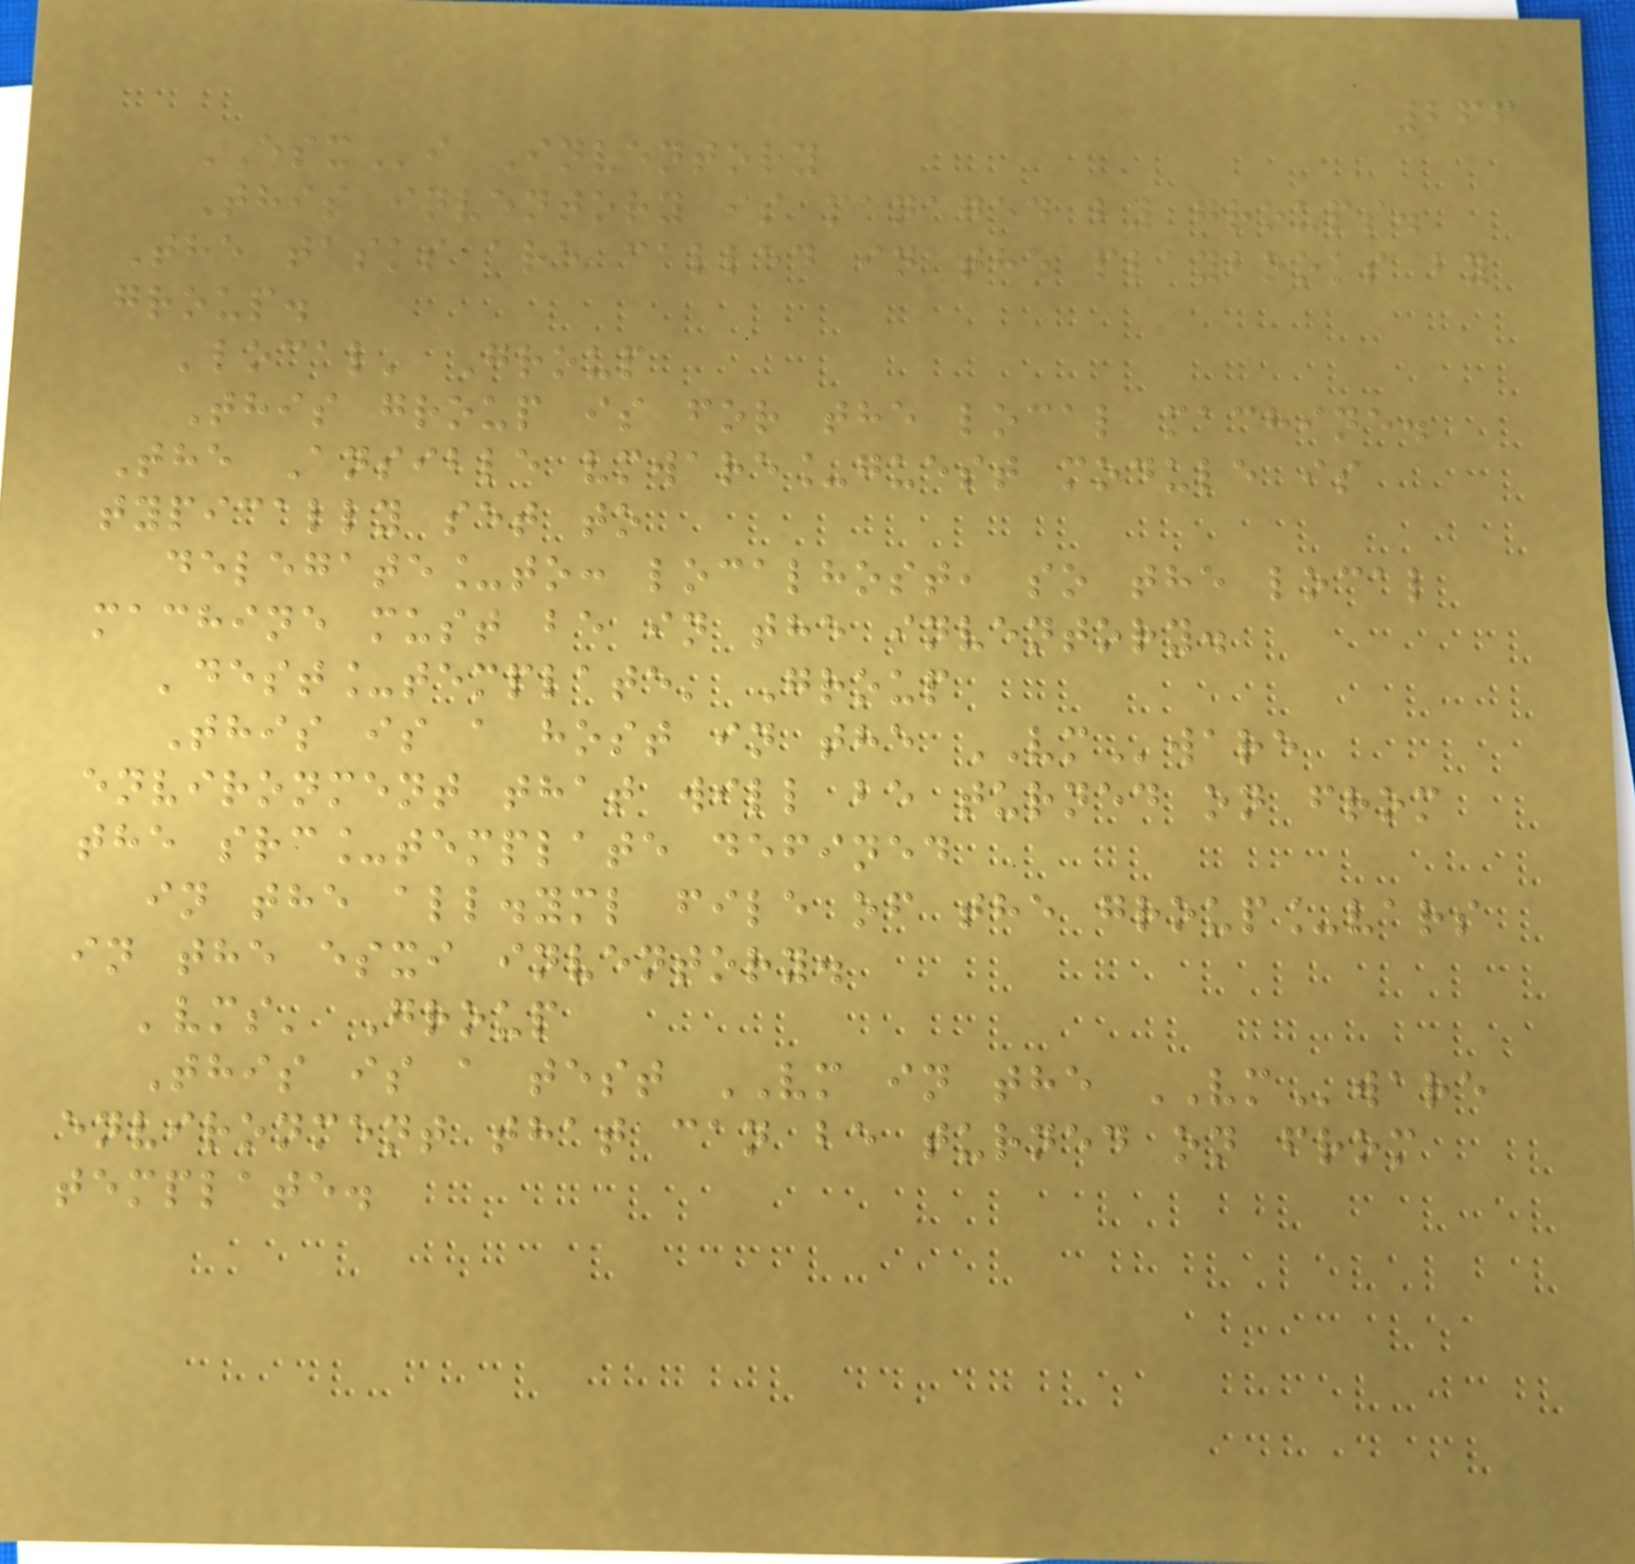266
ESXi Inventory
This inventory is managed by groups.
The tasks are called in the playbooks by
group.
'local' Group
This group is for the local machine.
The Ansible vmware_guest module is
typically set to
delegate_to: localhost, so the local
machine must be in the inventory.
'dest_template' Group
This is a host in the VMware
environment that will be turned on from
the src_template defined
in the all.yml file of the group_vars
in the esxi inventory.
'vms' Group
This is a test VM in the VMware
environment that can be turned on from
template.
